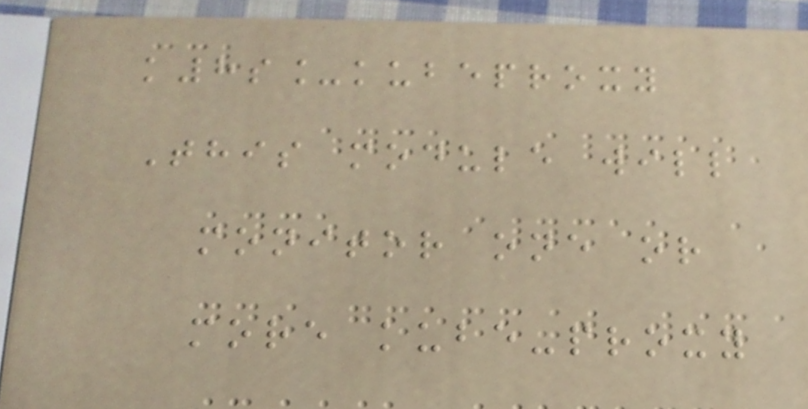k8s_kubeproxy
This module will
monitor one or
more kube-proxy
